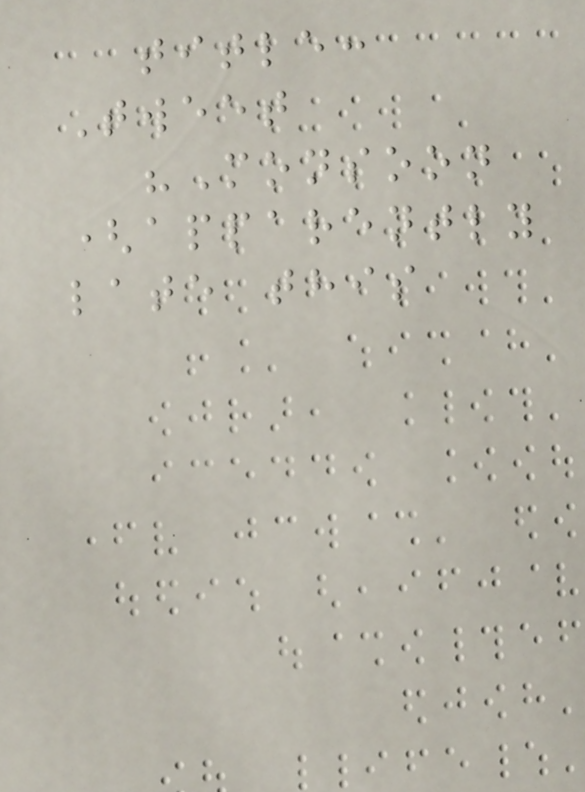title:
Tweet
"Monsoon
(apparently
late this
